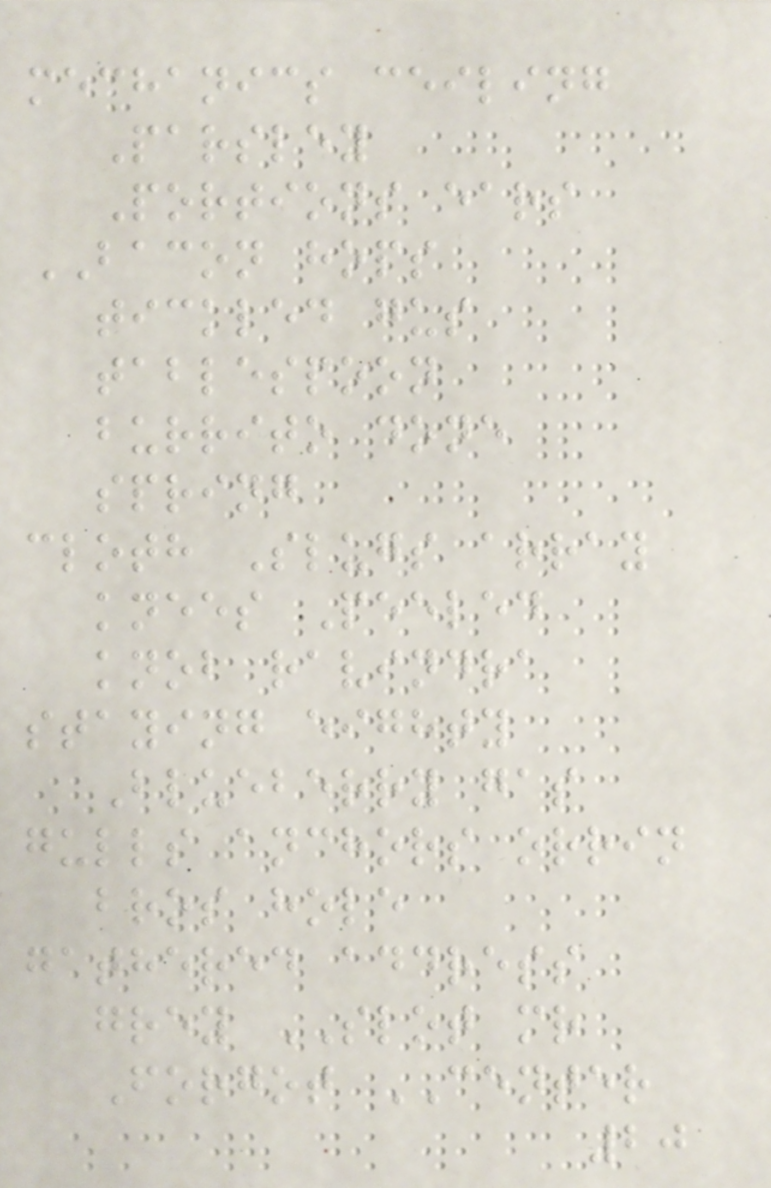mechanics ceiling
Parsley
Portions ears
BACON hops
tickled gus
tablespoon
burrito done
spring
cloth Slugs array
knees Peeled
knob ravindra
staying eighty
Blueberry gas
gulls anchors orrin
bros hole
gathered address
grey SLOT mr
Forgot CENTER
20
